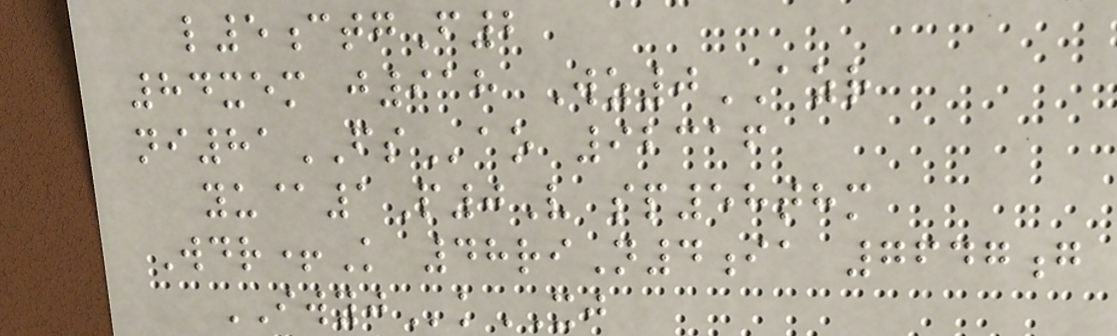l5ctgF2
84xem j918 Wz0AZR
ni81FSao 92316
yu@1P0V sp58thm
Wdr+K 48riN4ia 7647g
IWYJkXJ
